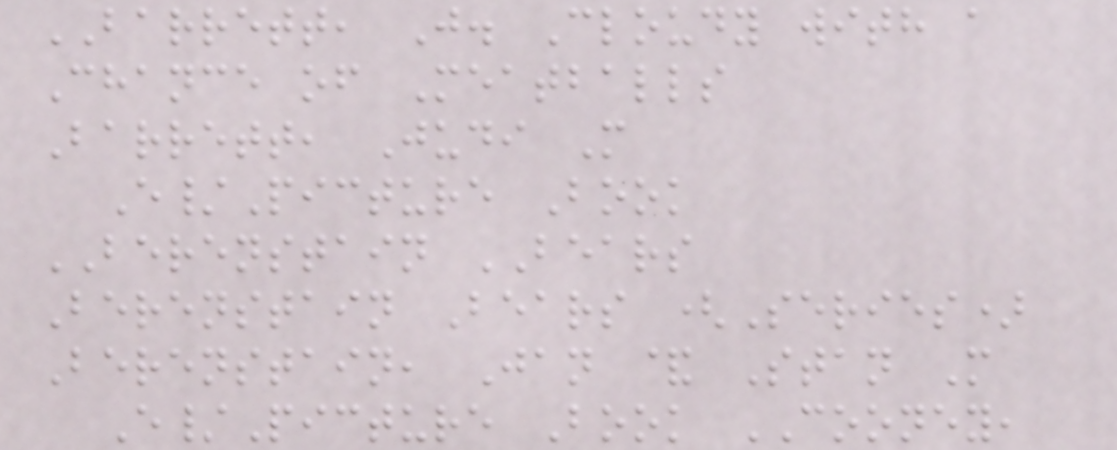BARRETT, J. Cloudy with a
Chance of Meatballs
Barrett, Judi M
E/Picture Book
BERENSTAIN BEARS
Berenstain Bears (Series)
Berenstain, Jan & Stan M
E/Picture Book COONEY,
